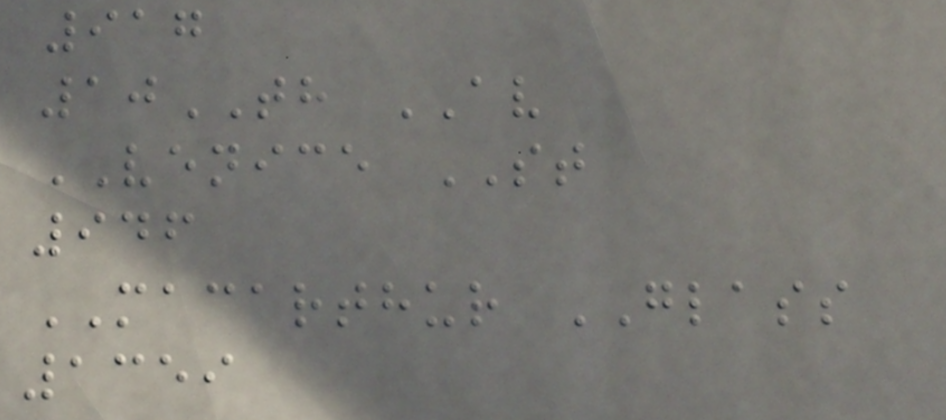917
10TH AV
VENICE ST
946
MACARTHUR GLASS
1359
